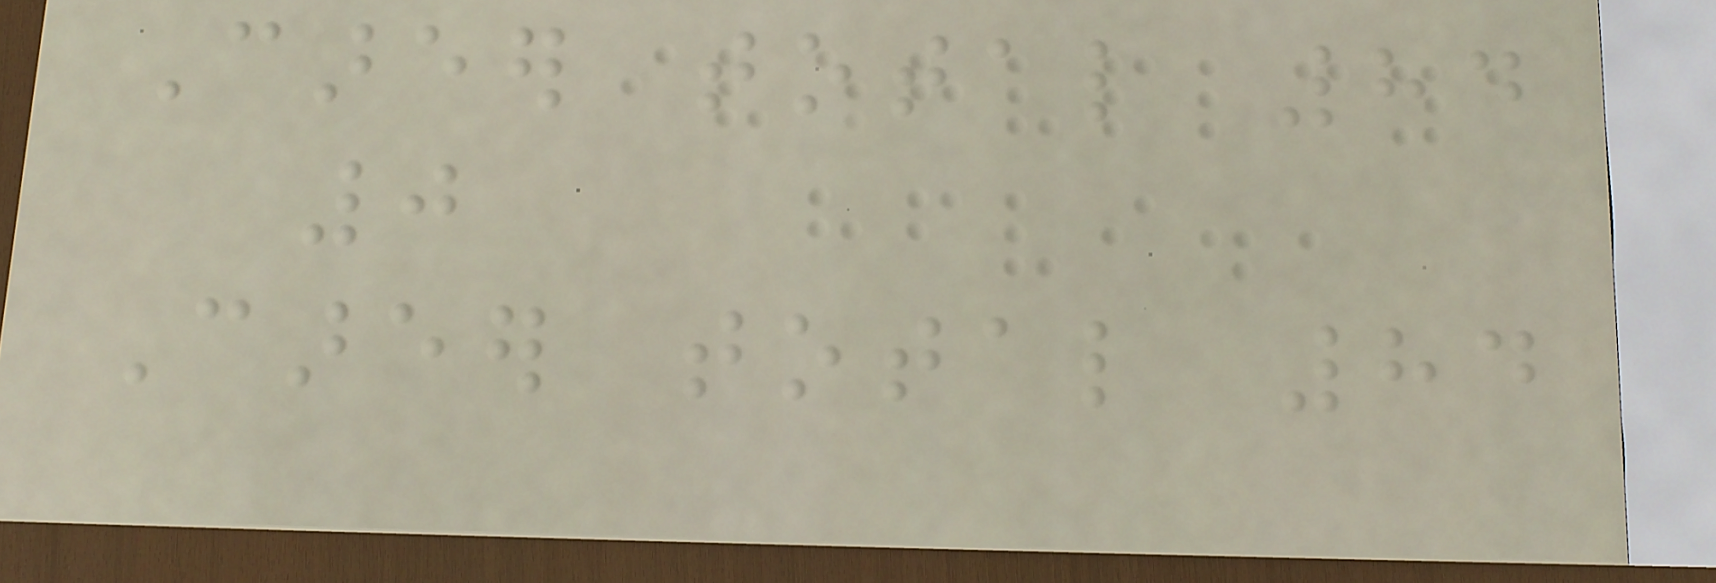Career total 84
0
Career total 84
